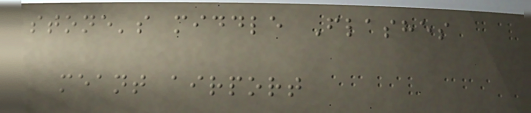stone's middle Flashes
meant airport
